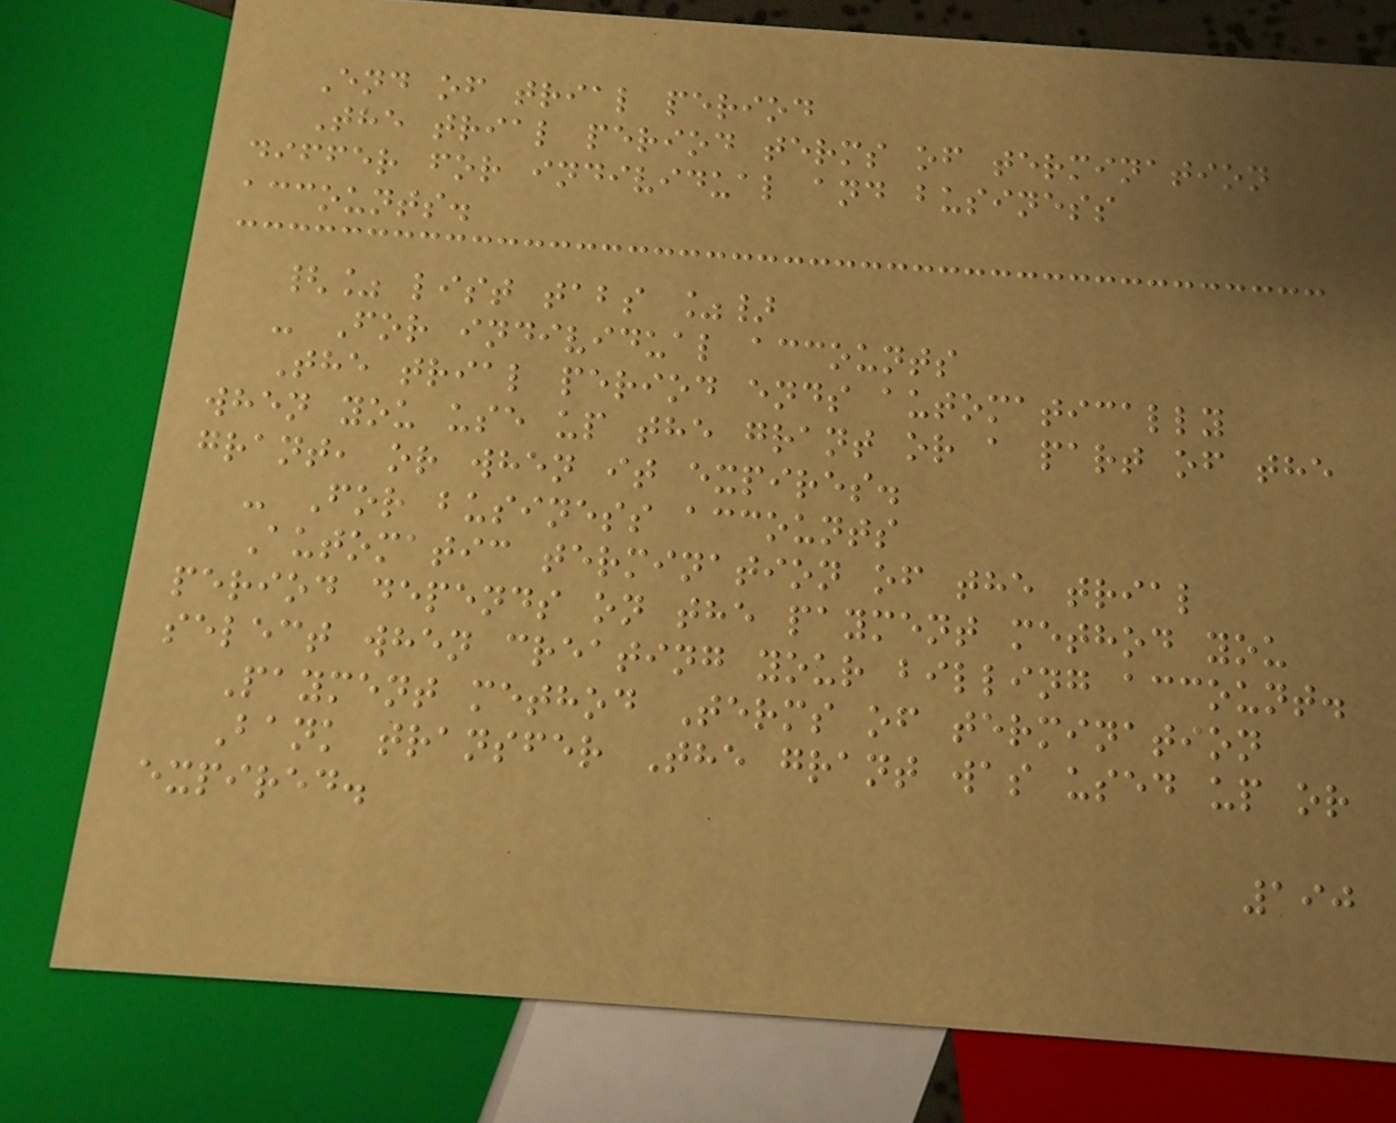End of trial period
The trial period terms of termination
differ for individual and business
accounts.
{% list tabs %}
- For individual accounts
The trial period ends automatically
when you use up the grant or a part of the
grant, or when it expires.
- For business accounts
Automatic termination of the trial
period depends on the payment method you
select when creating your billing account.
Payment method Terms of termination
Bank transfer The grant was used up or
expired.
190
